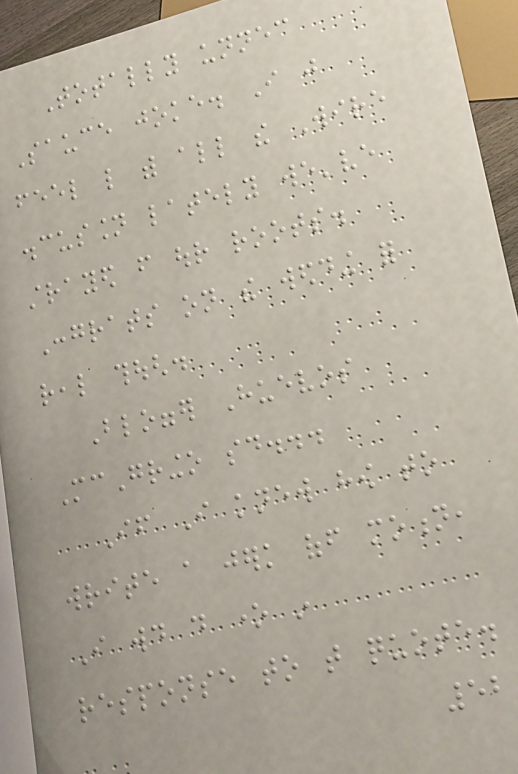Totally unnecessary
Sauce joke. I just
feel like with all the Wire
discussion lately we've
strayed from our roots.
Congrats on the wedding for
real though.
Blogger Huevos
McGringo said...
If I knew how to
write a jerk off motion,
I would do one in
response to that quote.
52
